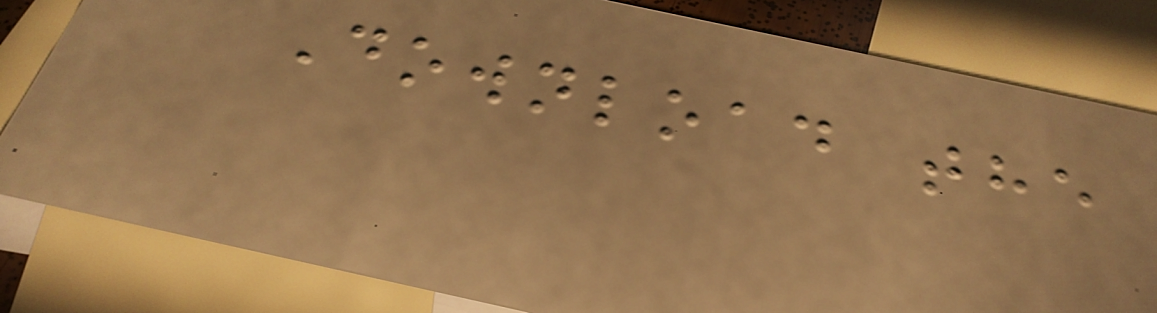Download the
